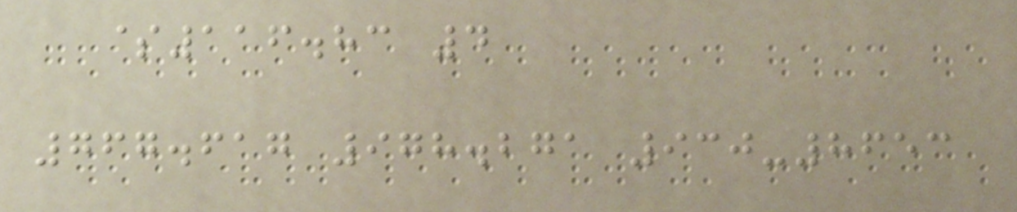$116.83 4
767.617 978.271 930-8653
